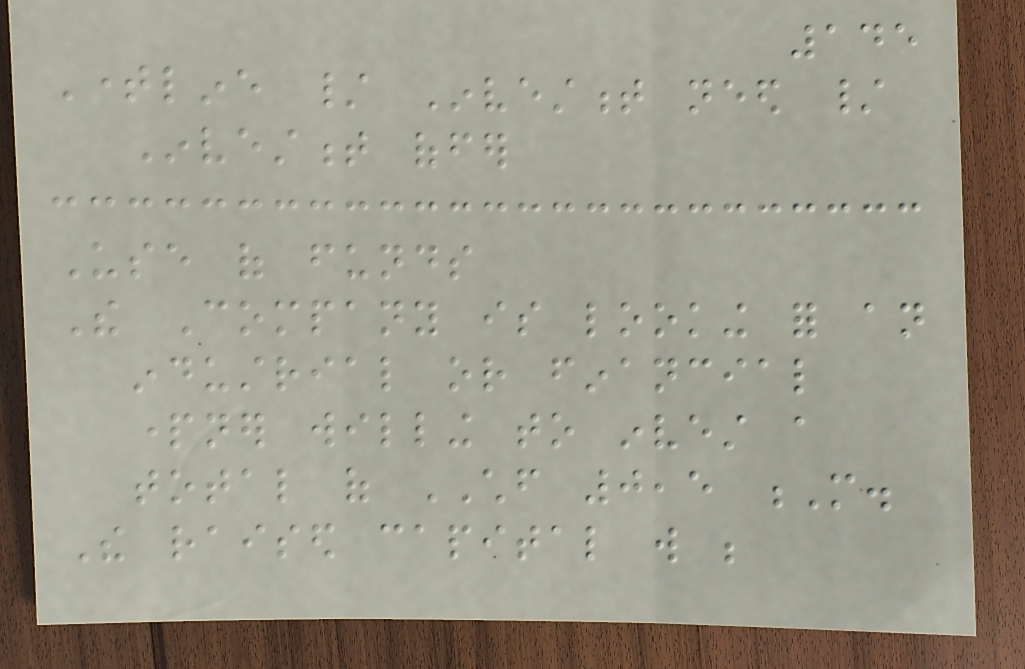145
Timeline / Investment need /
Investment offer
Use of funds
The Company is looking for an
industrial or financial
partner willing to invest a
total of CHF 0,5 M.
The raised capital will be
